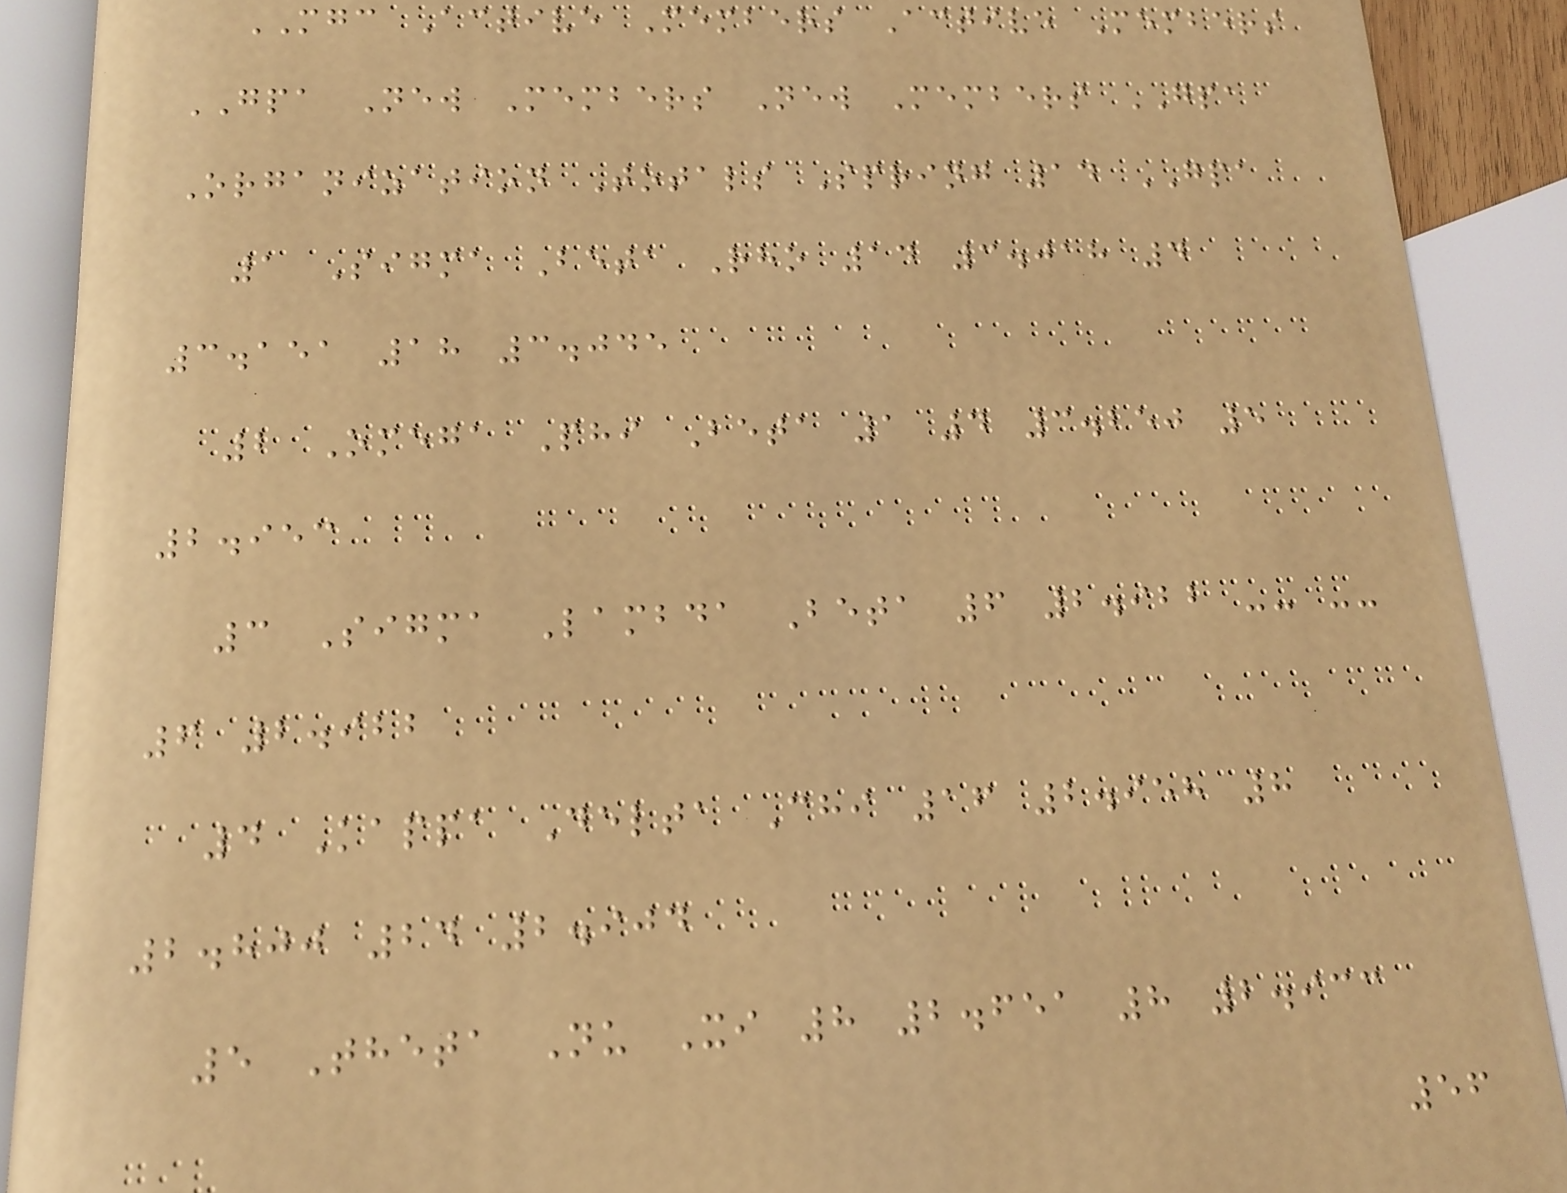MGC Active Members Active Members
GPA New Members New Members GPA
Organization Totals Spring 14 GPA
1 Sigma Beta Rho 14 3.018 4
3.151 18 3.045
2 Omega Phi Beta 1 4 3.250 5
2.953
3 Sigma Lambda Beta 6 2.922 -- --
6 2.922
4 Kappa Delta Chi 16 2.958 8
2.800 24 2.904
5 Theta Nu Xi 8 2.651 8 2.933
56
